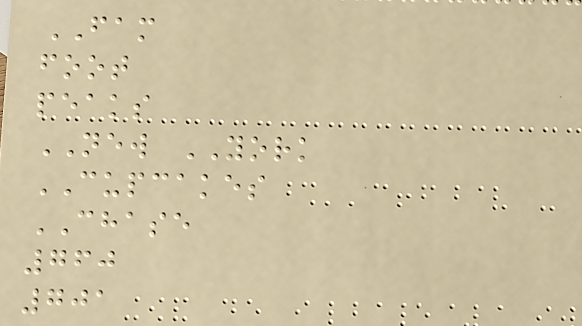FAM
foot
peaks
NEW YORK
CUPCAKES
CHASE
760
701
